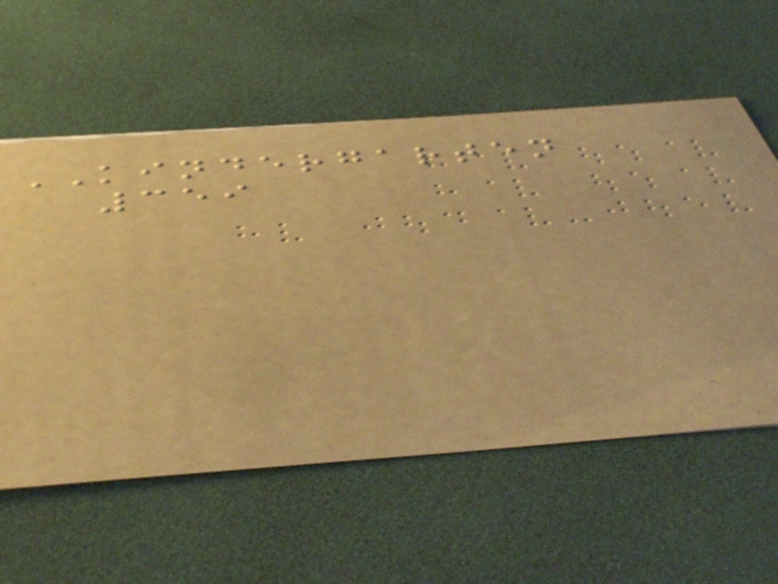KINDERGARTEN
359
